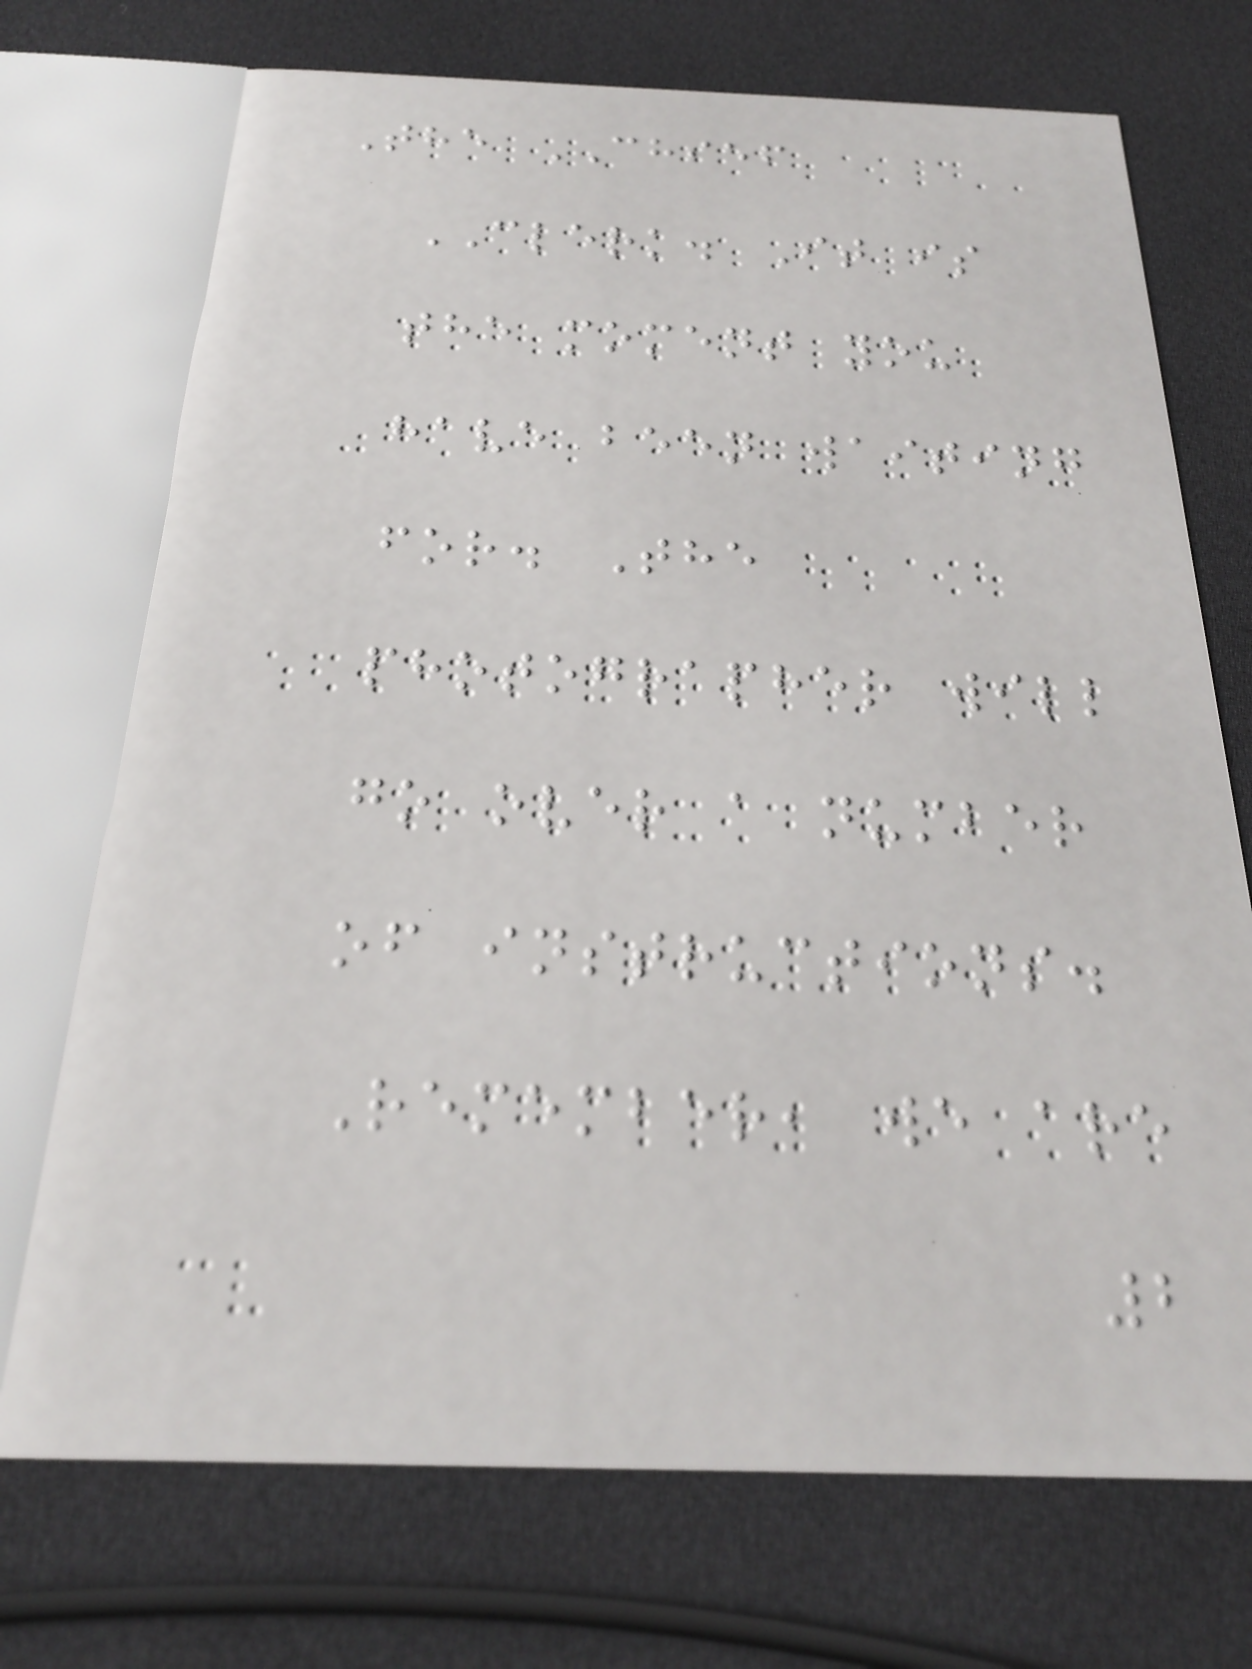The CHIEF
CLERK. It is
the moment you
have been waiting
for. The
photographer will
go over a number
of instructions.
Remember, we are
2
